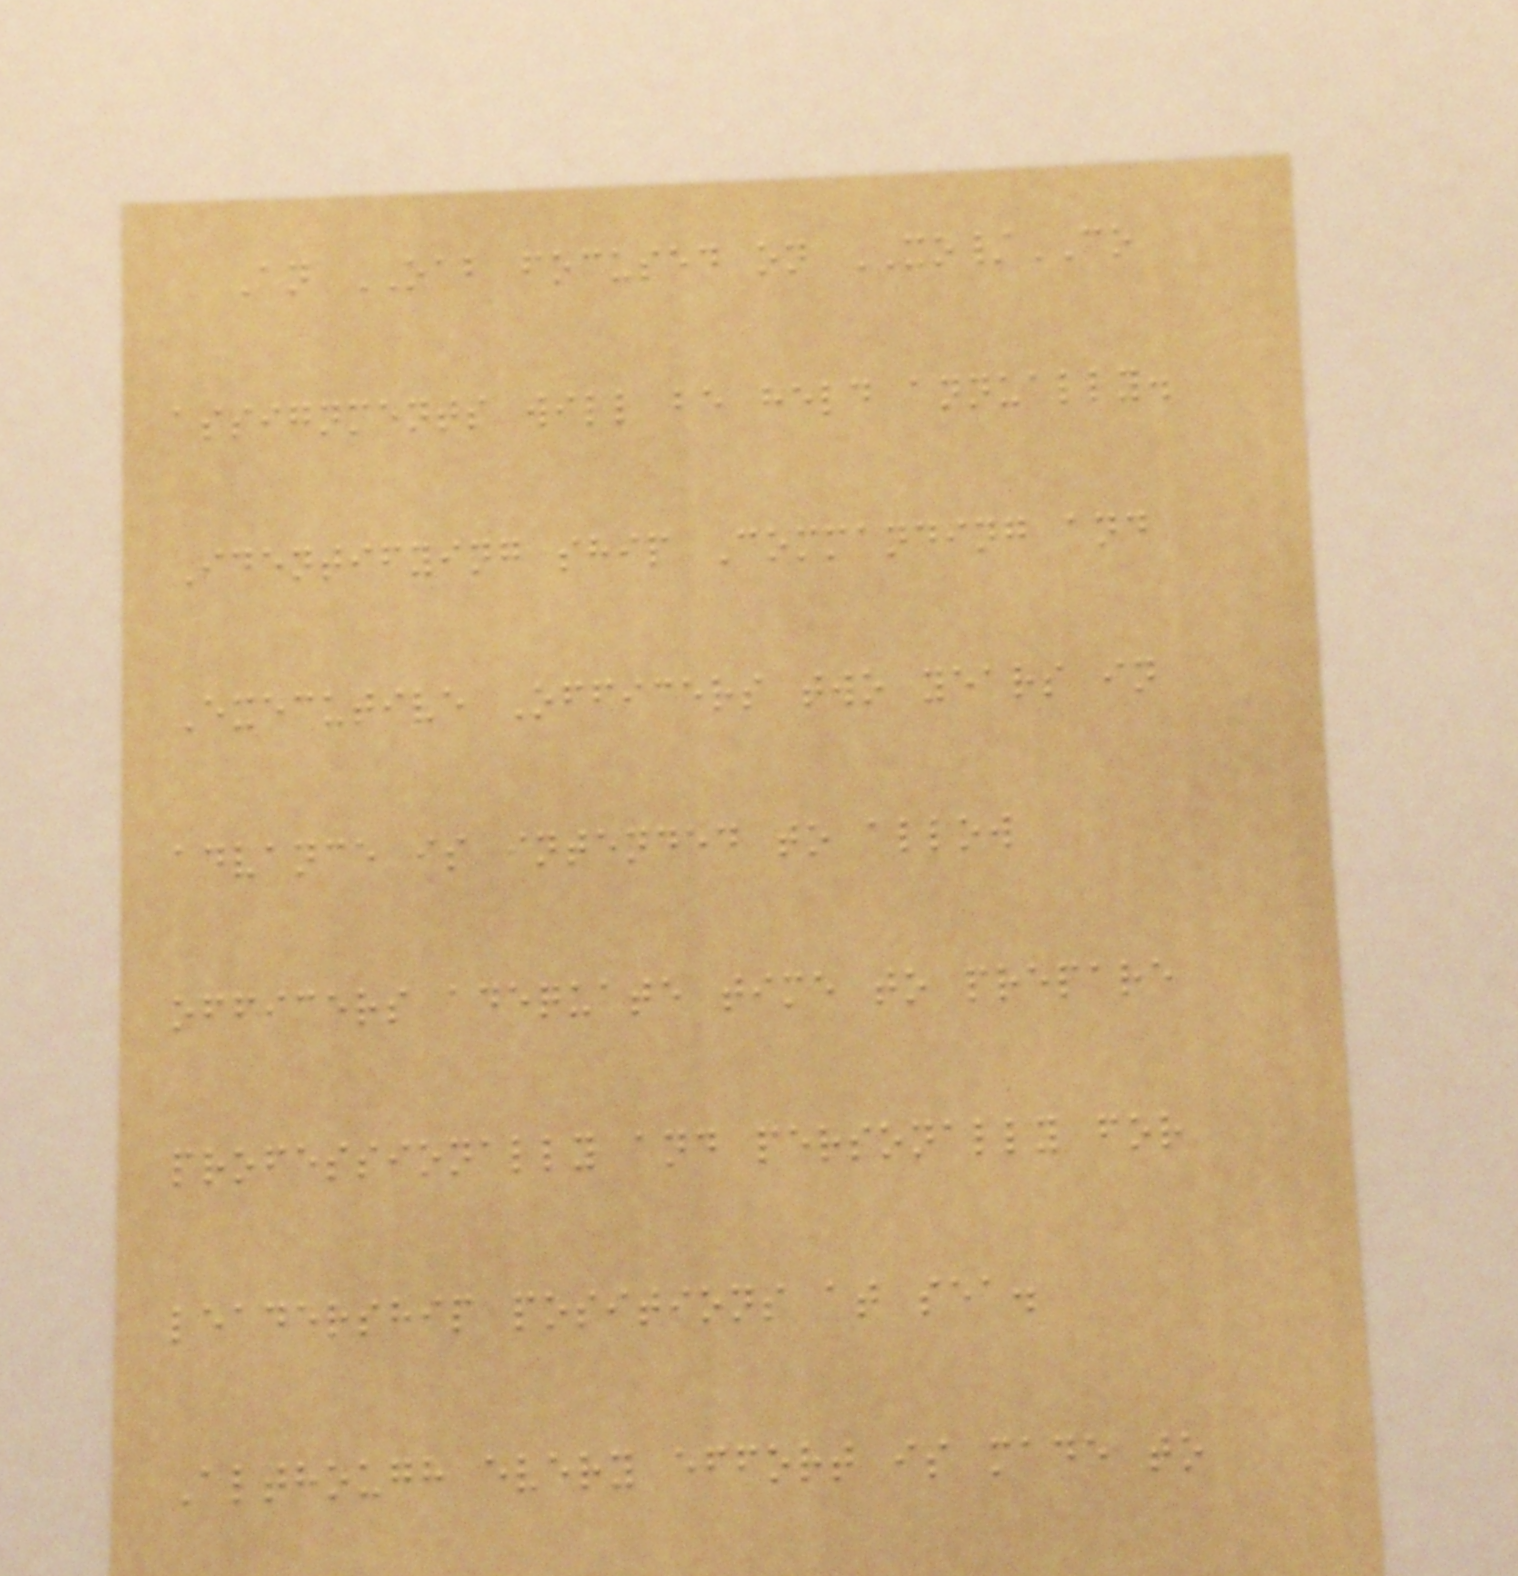An OAB focused on XO/CO
assignments will be held annually.
Identifying ship Commanding and
Executive Officers two years in
advance is intended to allow
officers adequate time to prepare
professionally and personally for
leadership positions at sea.
Although every effort is made to
